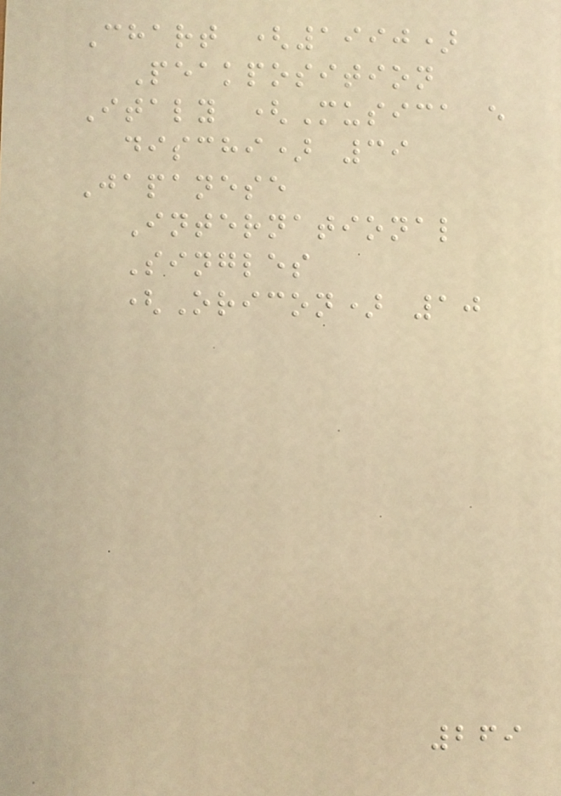Chart (1990)
Peakposition
Italy (Musica e
dischi) 39
Japanese
International
Singles
(Oricon) 10
269
